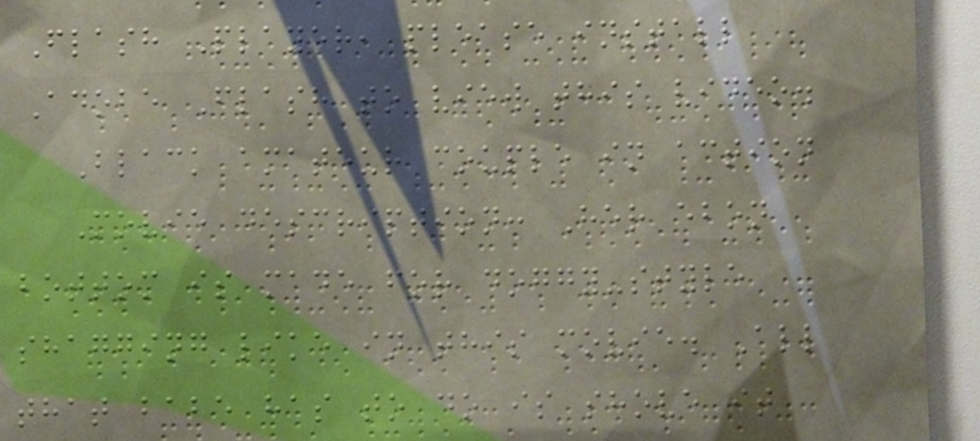Flash Player, please install
Adobe Flash to view this video.
Black amateur couple in action
Movie description: Her ebon
bottom is made for doggy-style
shagging like in this movie. All
that babe has to do is shove it
